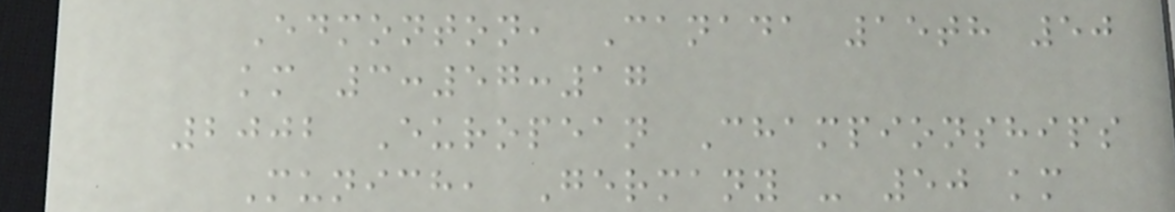Edmonton, Canada 15th 50
km 3:57:17
2002 European Championships
Munich, Germany - 50 km
